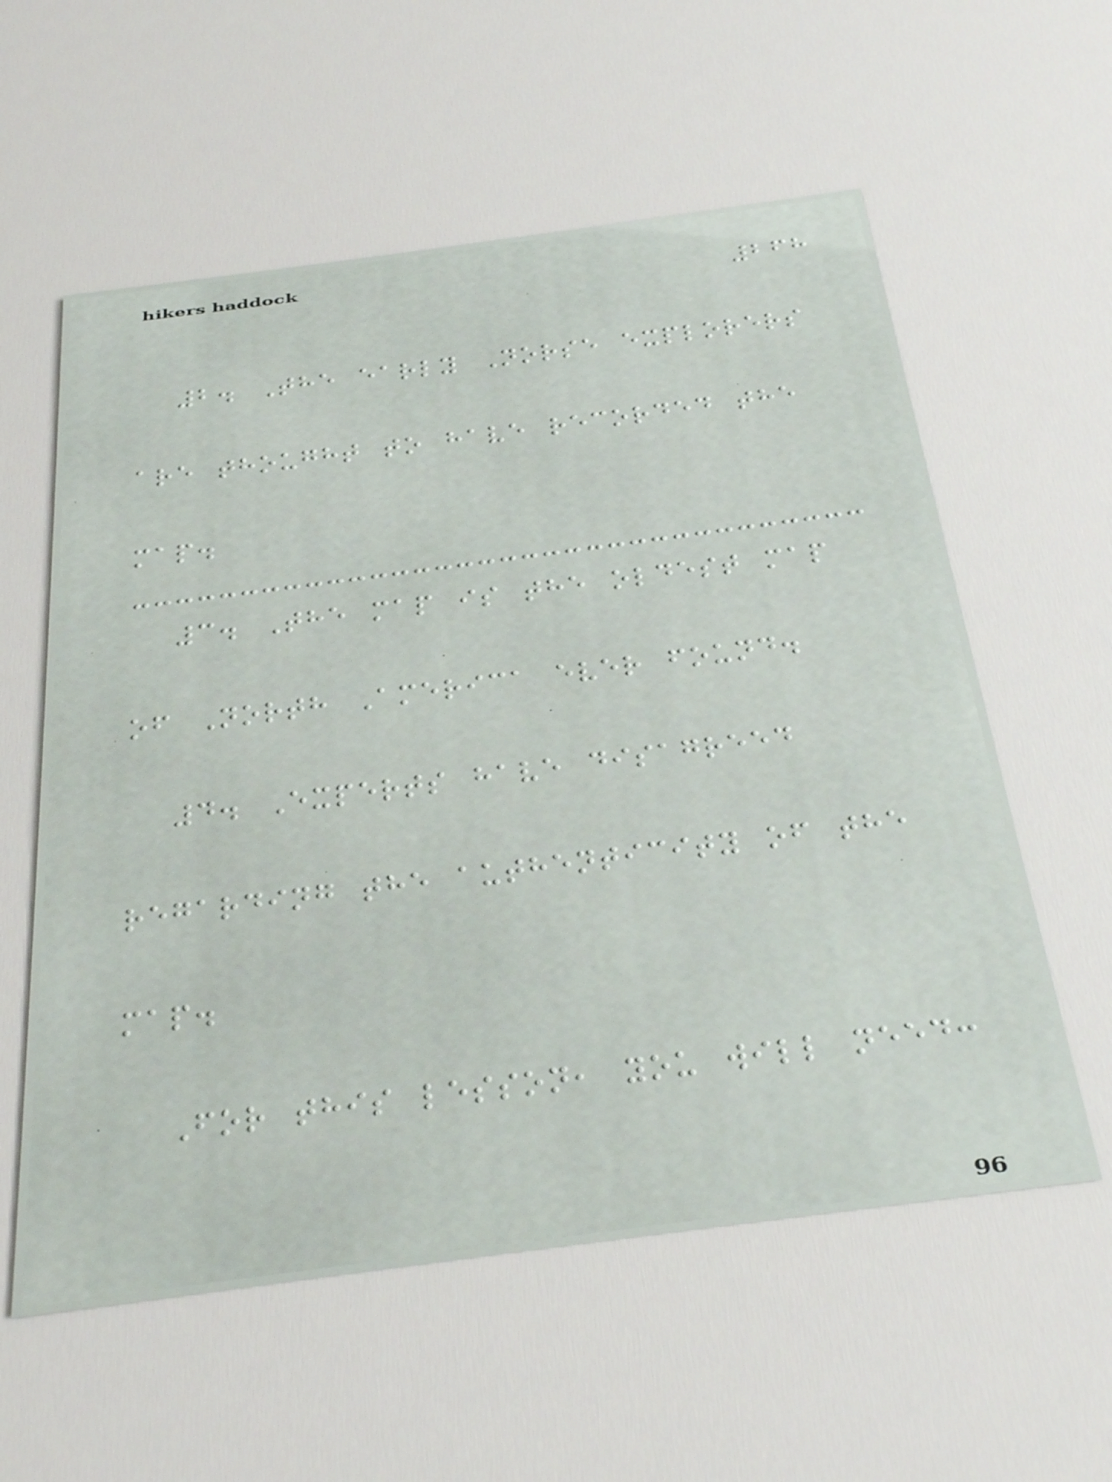268
2. The early Norse explorers
are thought to have recorded the
map.
3. The map is the oldest map
of North America ever found.
4. Experts have disagreed
regarding the authenticity of the
map.
For this lesson, you will need:
